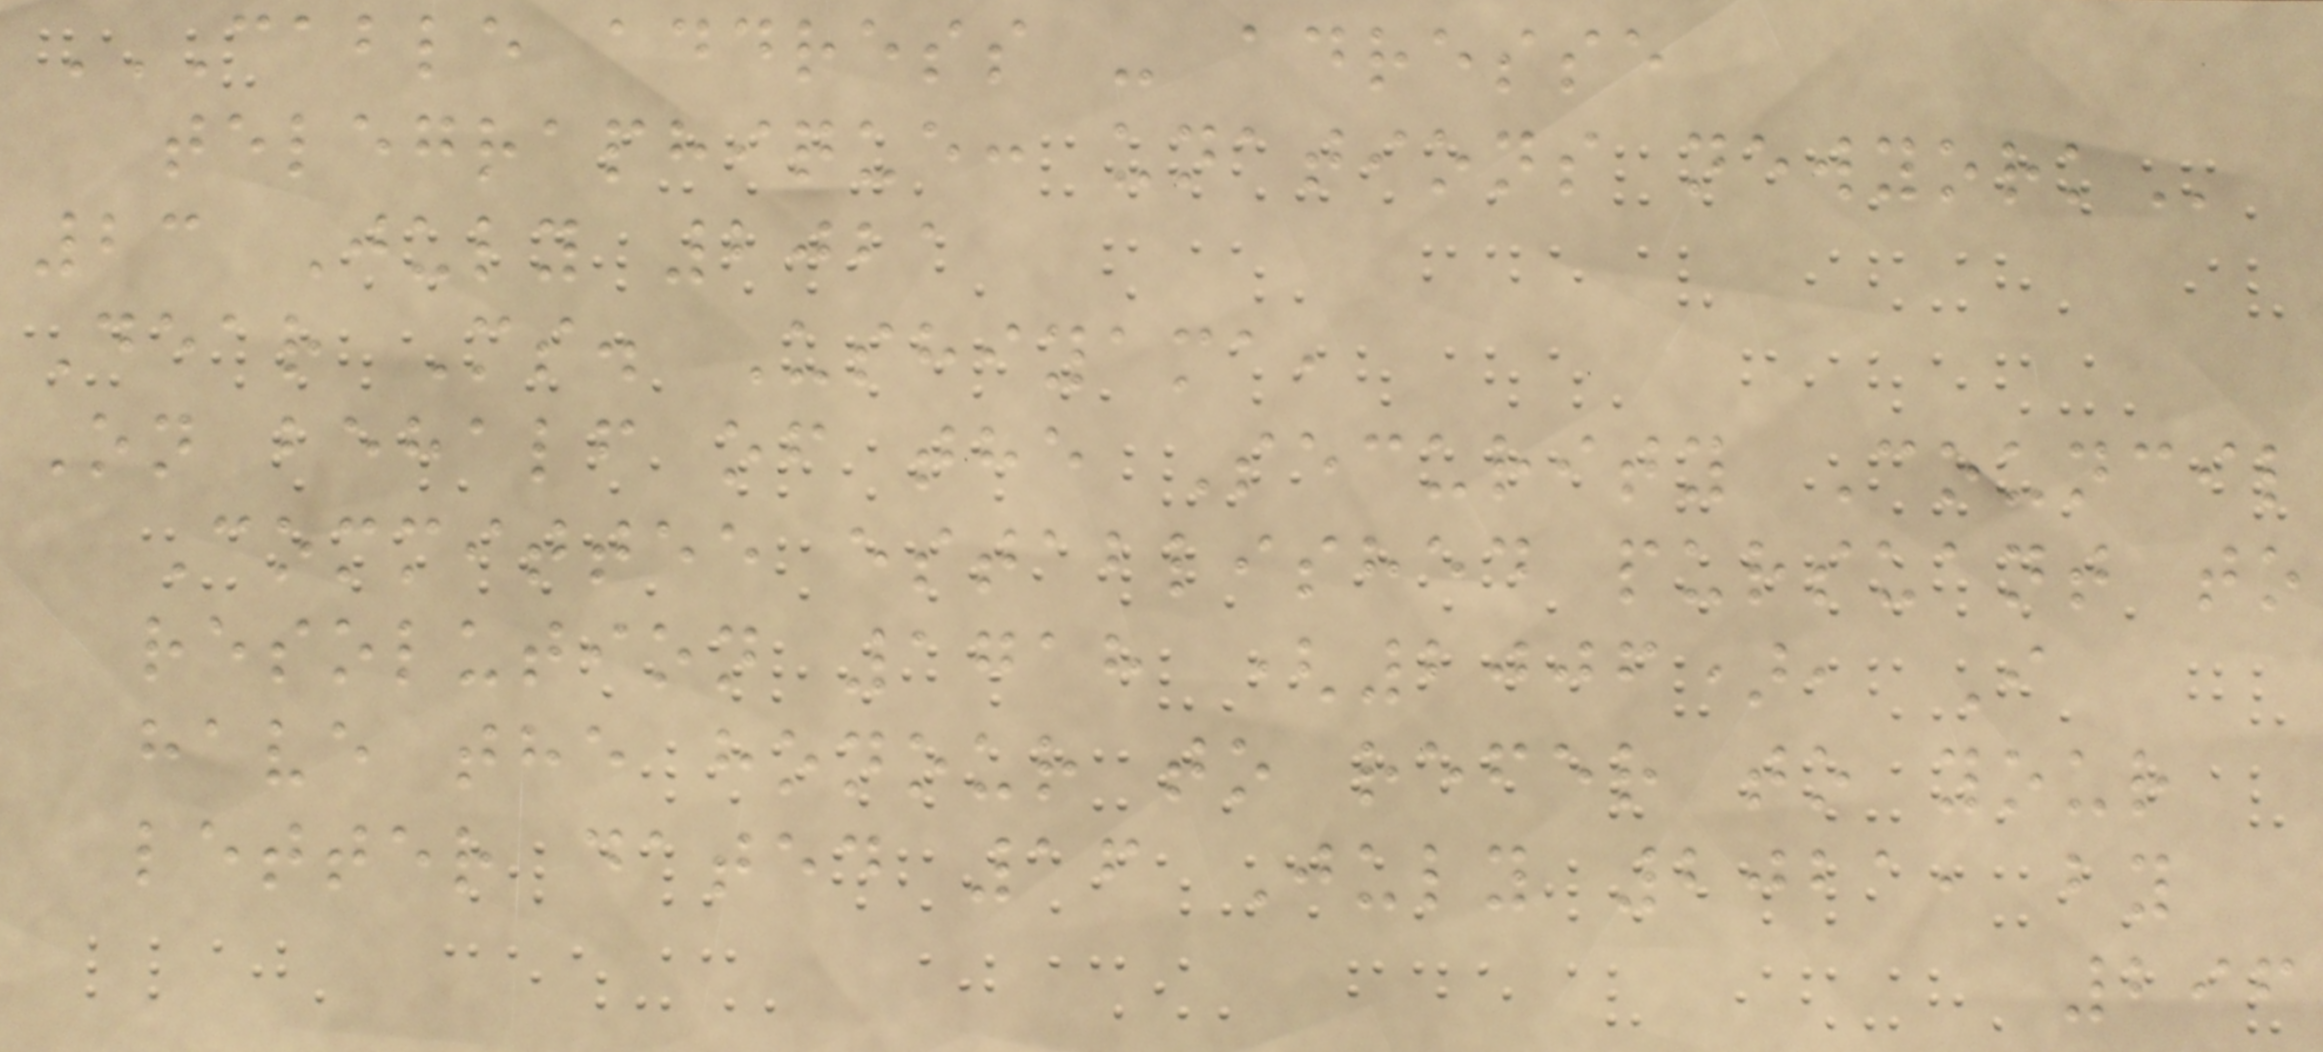CABLE ADDRESS - ADRESSE
TELEGRAPHIQUE: UNATIONS NEWYORK
23 July 2021
Dear Ms. Ushiyama,
On behalf of the Security Council
Committee established pursuant to
resolution 1718 (2006), I
have the honour to refer to your
letter dated 16 July 2021, by
296
